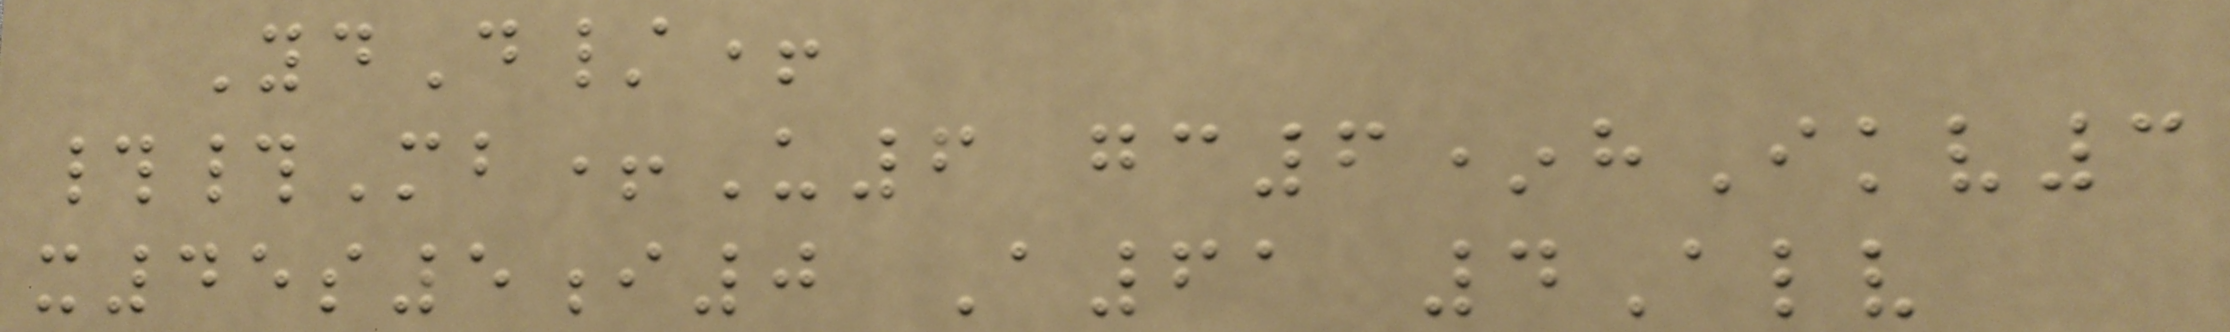YdD/+
##Mb+U6 gc6*hIkv3
x45s5i0 A61 4Alv
